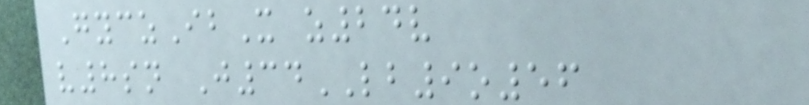GyczIbX z24v
v8sn J34LB9o56
